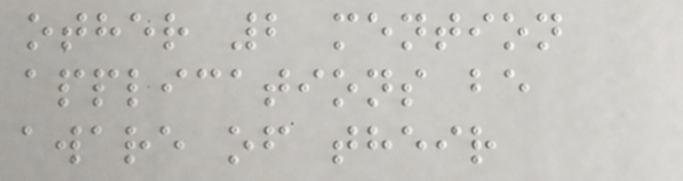other 2 mention
applications be
aware of their
